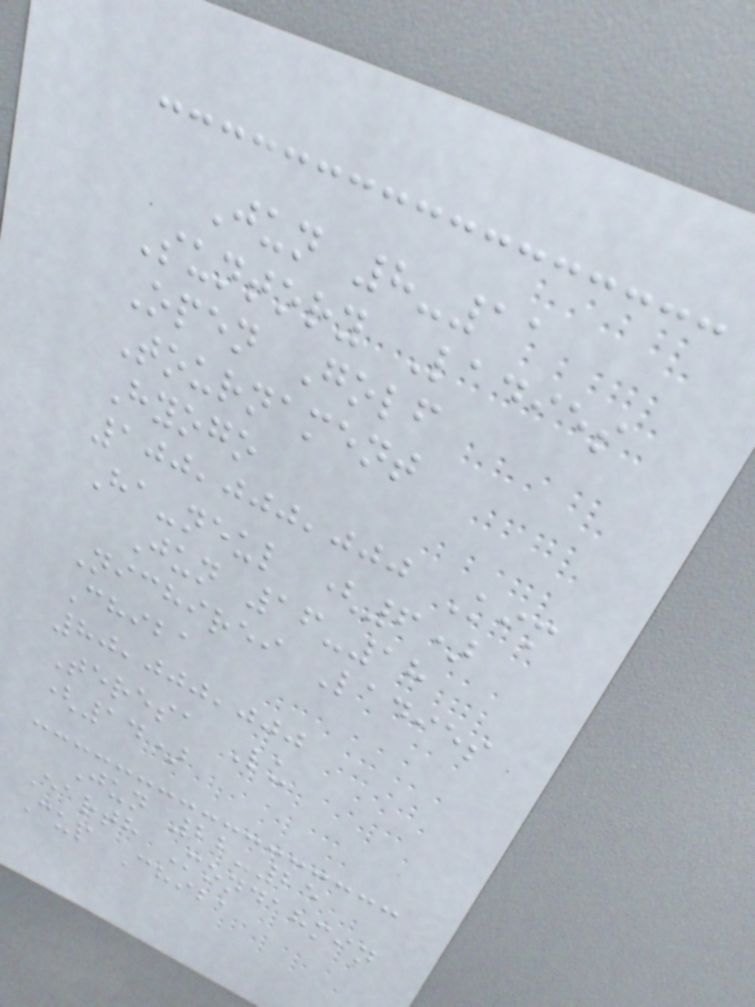Jun 8-11
Suntory Ladies
Open Golf
Tournament
Hyogo
100,000,000 Kim
Ha-neul (6)
Jun 16-18
Nichirei Ladies
Chiba
80,000,000
Teresa Lu
(14)
Jun 22-25
Earth Mondahmin
Cup Chiba
